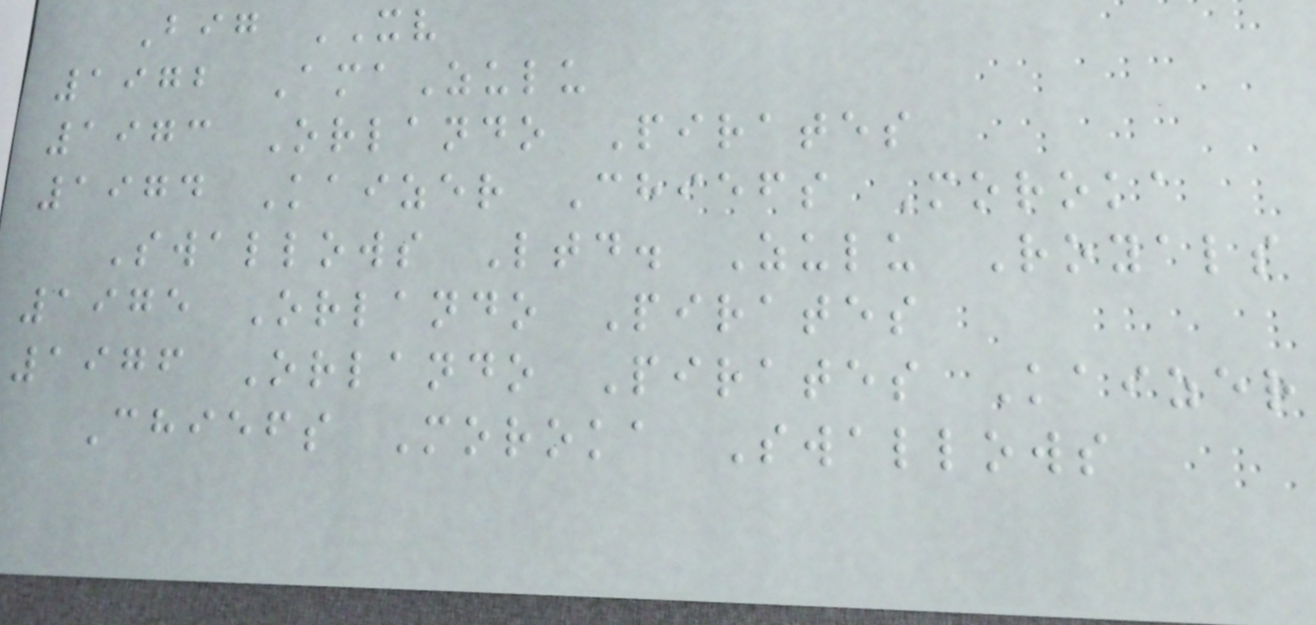Big XV
1972 AmaZulu
1973 Orlando Pirates
1974 Kaizer Chiefs Moroka
Swallows Ltd. Zulu Royals
1975 Orlando Pirates
1976 Orlando Pirates Kaizer
Chiefs Moroka Swallows
